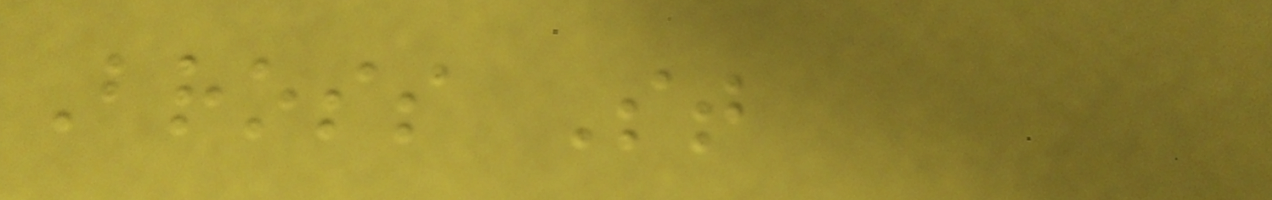Bross St
